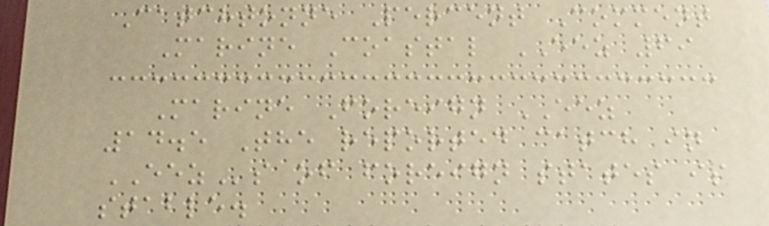Catchtonne Percent Comment
Marine Coastal EEZ 69
Marine Foreign EEZ
14.5 The reported catch in
EEZs of foreign states is
stable.
